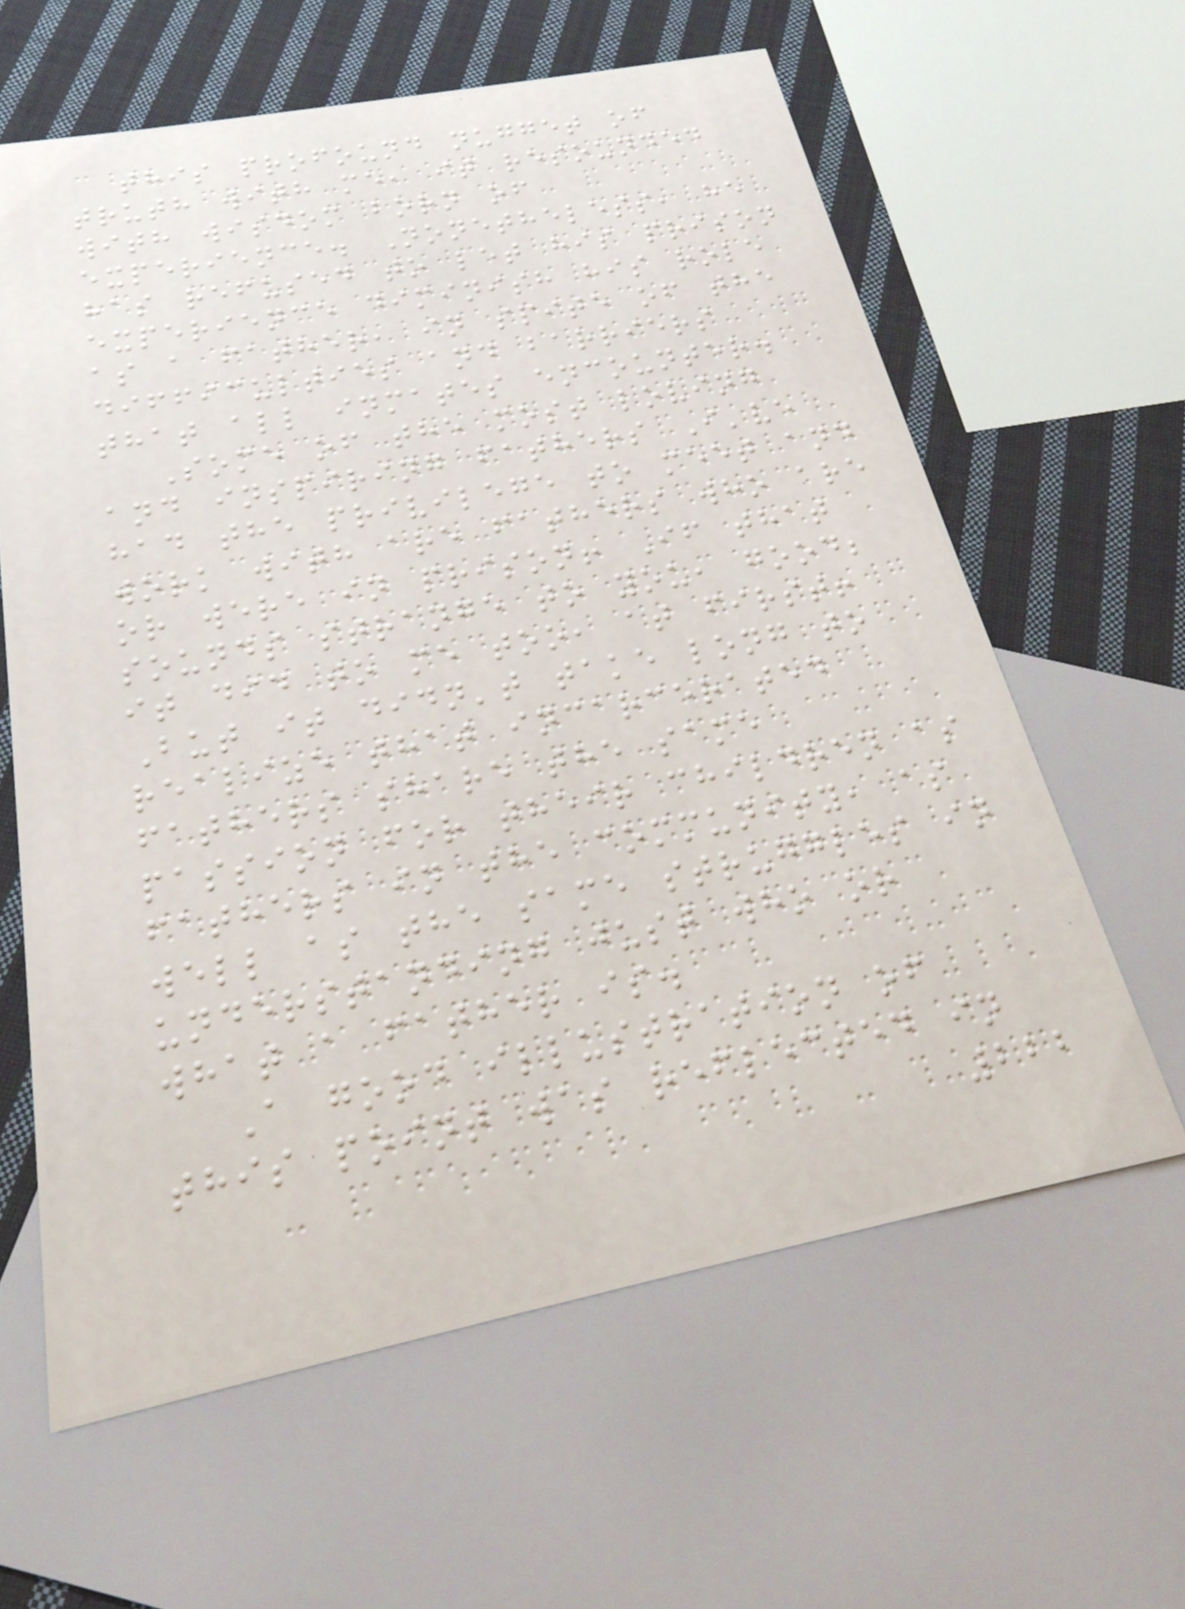this profound nugget of
truth with me, it resounded
with wisdom born of
experience. Nonetheless, he
has refused to let his prison
experience diminish his role
as a father, in spite of the
difficulties and barriers
that all inmates encounter.
Some of the most loving
and inspiring fathers I've
had the privilege to meet and
work with are fathers who are
or were in prison! If that
sounds strange to you, good;
it did to me too, at first!
But it didn't take long to
realize that incarcerated
fathers share the same
passion for their children as
fathers in the community, as
well as the same struggles in
understanding just who or
what a father is.
A good illustration of
this point was reflected in
222
